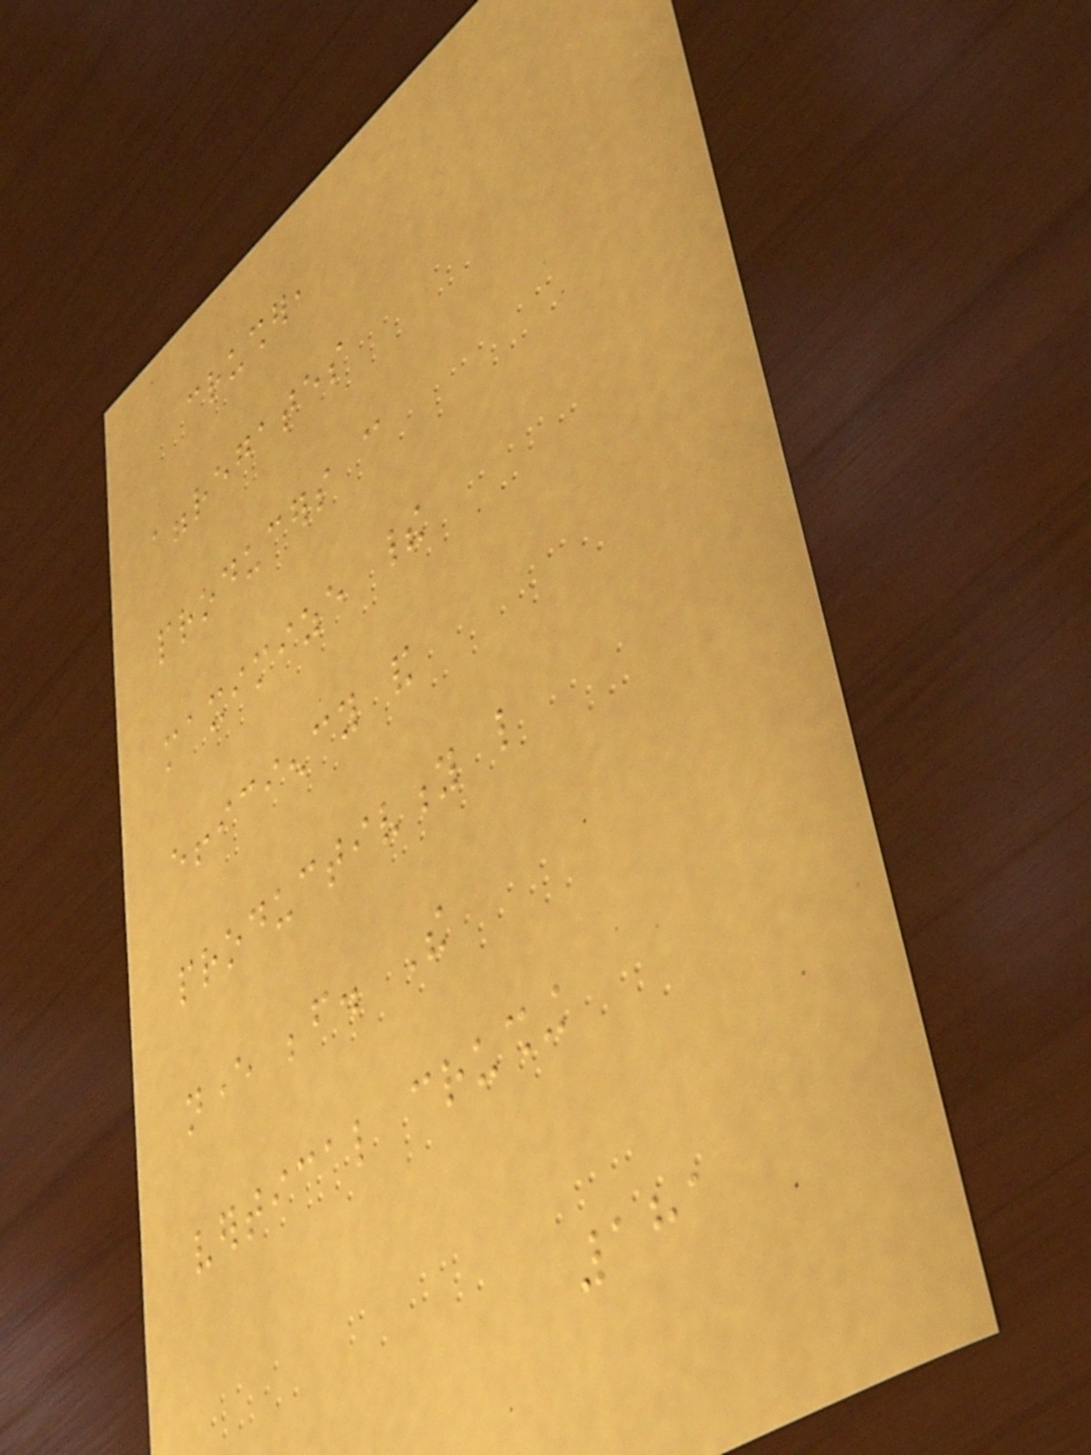crusher,
aggregates
producers can
maximize their
efficiency and
productivity like
never before. The
vertical crushing
181
